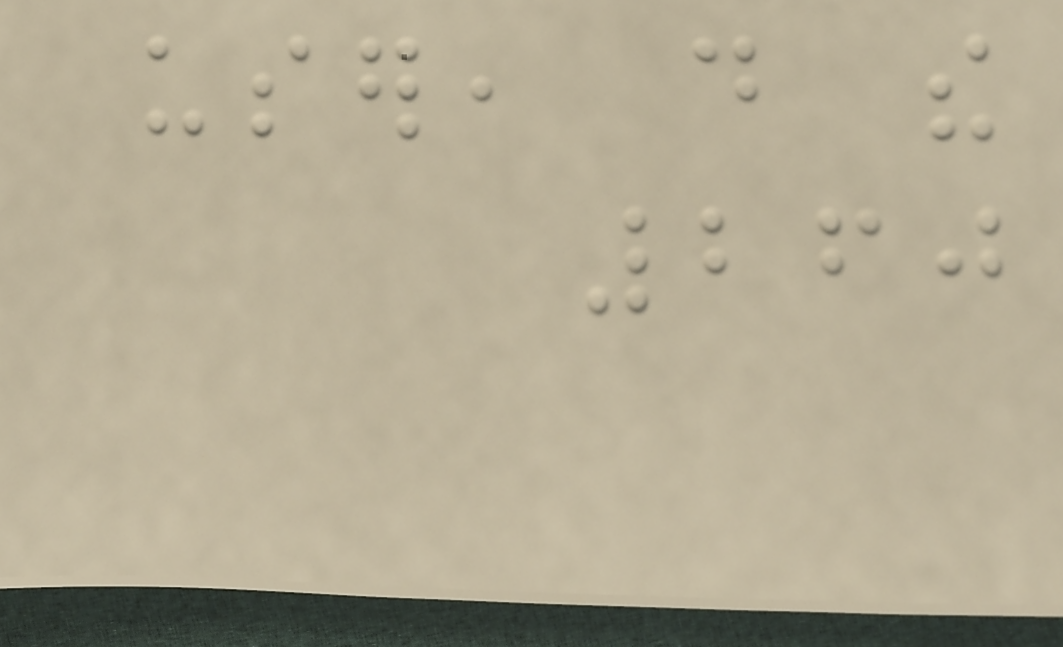user, do the
260
